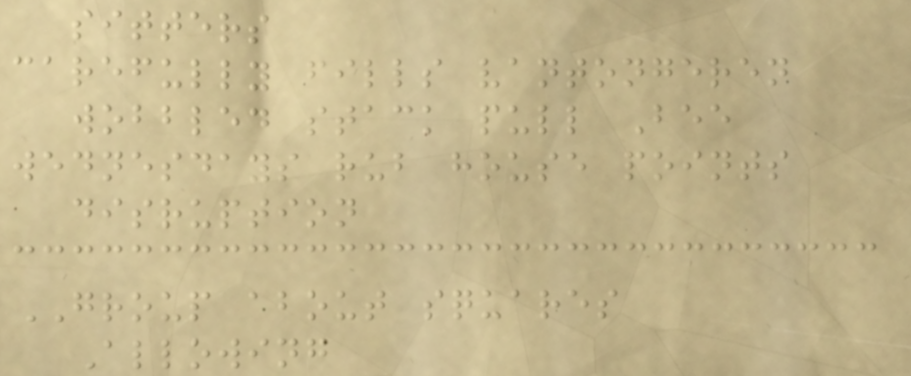sitters
carefully fills vantongeren
wobbled stack pull Bee
wednesdays rub house points
disruption
GROUP about squares
Allowing
